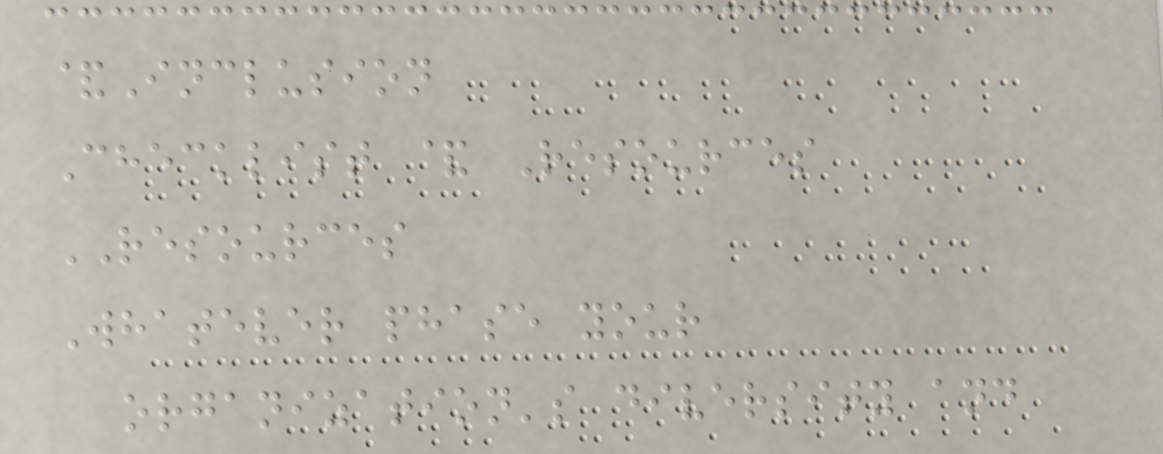&Inclusion
Checklist & Resources
RESOURCES
Whatever phase your
organization's diversity and
